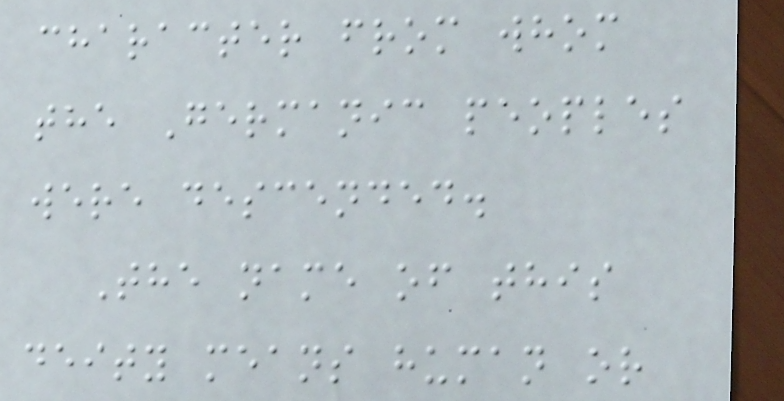character from whom
the Germanic peoples
were descended.
The name of this
deity means human or
